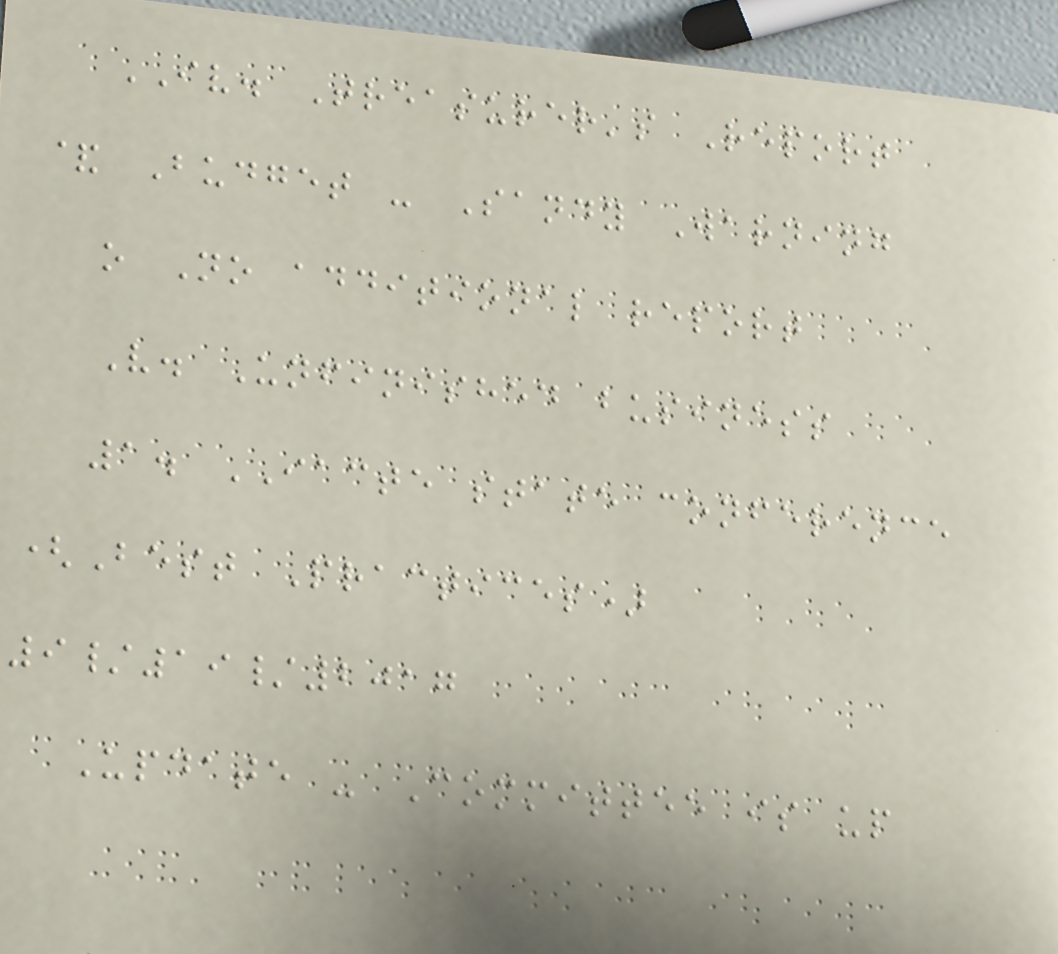IV. Treasurer's Report
& Budget - Sandy Warning
o No additional report
V. Unfinished business
1. IACTE state conference
(Best Practices)
9/19/2017
Update - Committee is up
